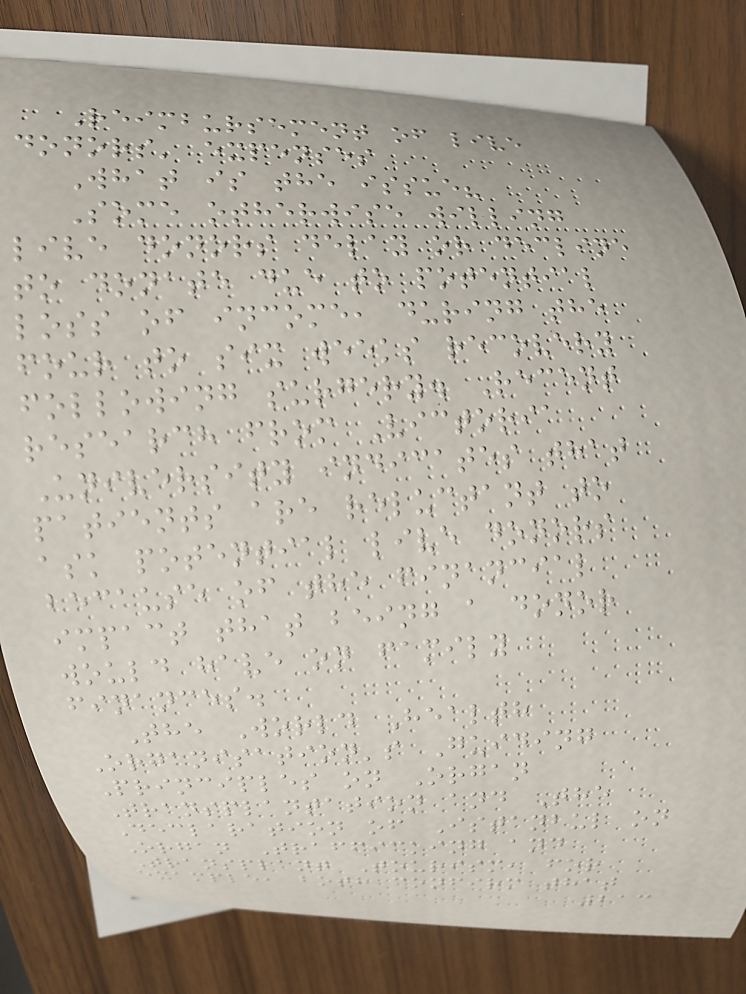Reimbursement of live
donors' expenses
What is the issue?
Some otherwise willing
live donors delay or decline
to donate due to potential
loss of income, during the
four to six weeks recovery
following surgery. Recent
research from Victoria
University indicates that
patients are reluctant to
ask potential live donors
because of the financial
impact that being a donor
would have on family
finances.
The World Health
Organisation's Guiding
Principles on Organ
Transplantation and The
Declaration of Istanbul on
Organ Trafficking and
Transplant Tourism, for
example, both confirm that
213
